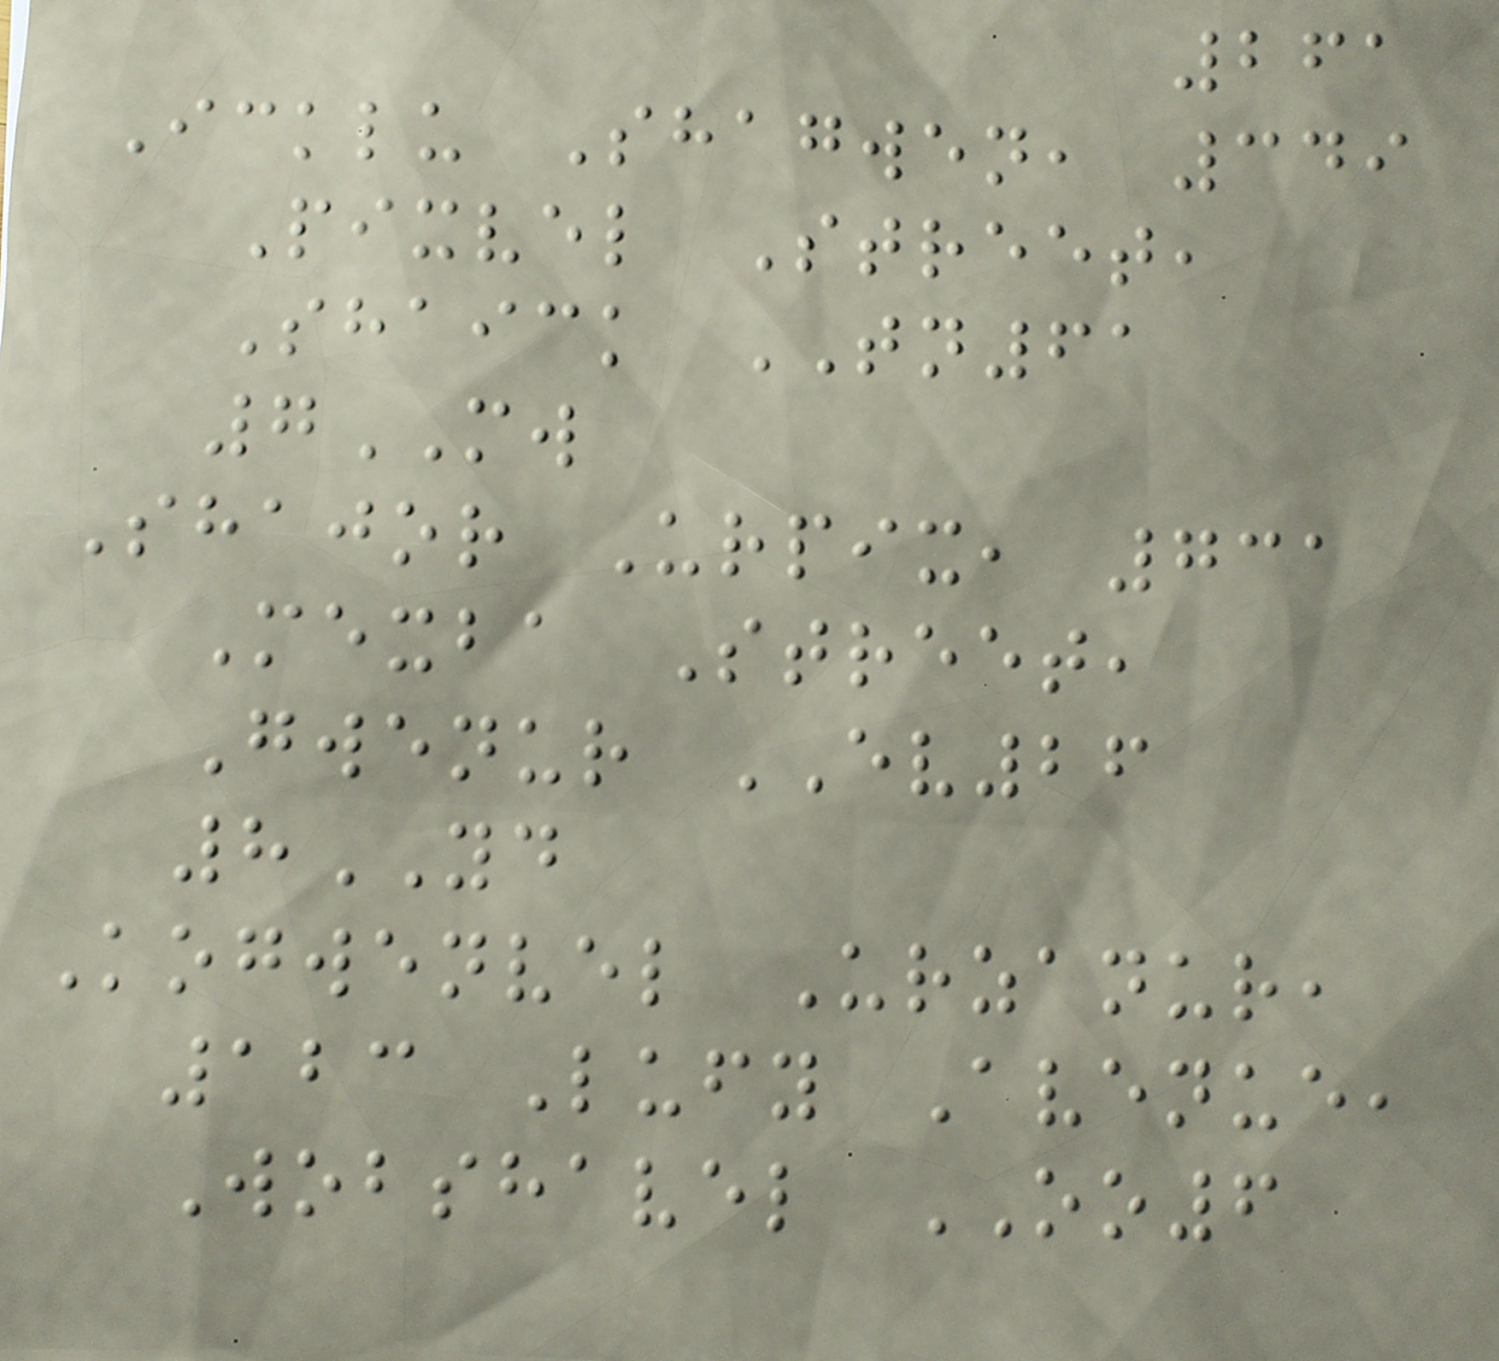261
Icklu Shagwen, 349
Pixvel Street,
Shaick TN61
7MW
Shajor Urpix, 731
Mexba Street,
Gwenur EV26
8YD
Kogwenvel Urzanur,
123 Lufy Avenue,
Wobshavel OO6
